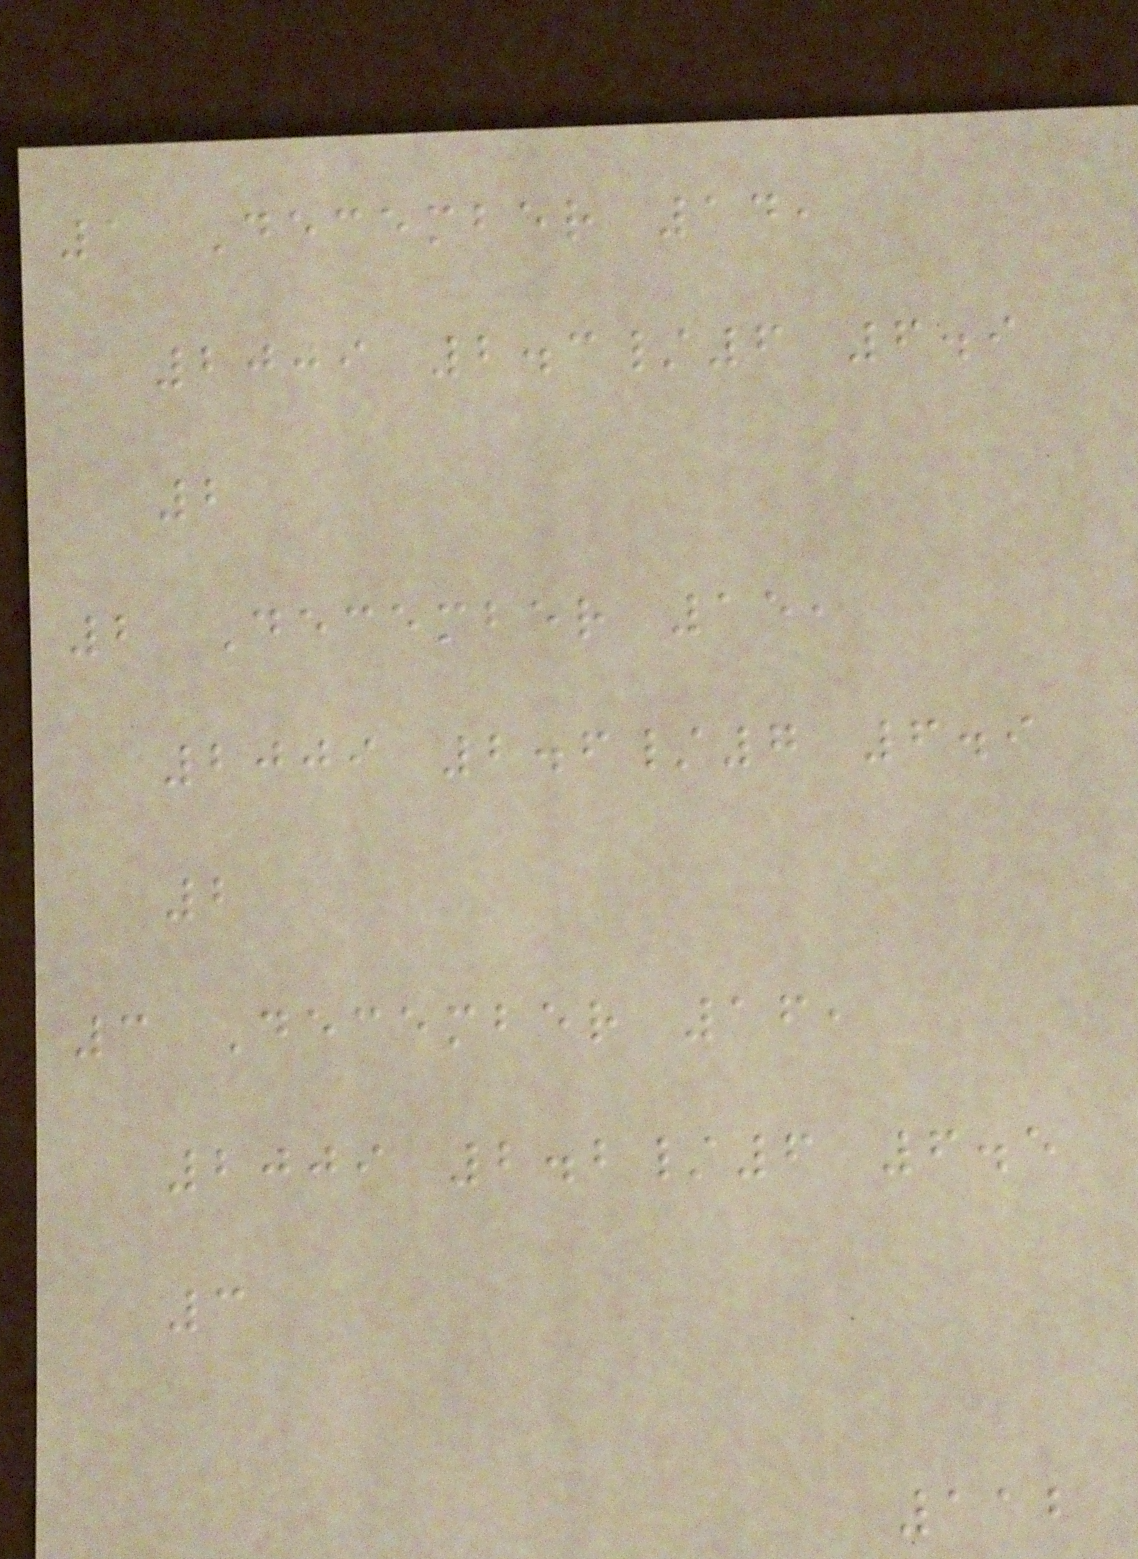1 December 14,
2009 2.3/6 6.9
2
2 December 15,
2009 2.6/7 6.9
2
3 December 16,
2009 2.2/6 6.5
3
112
